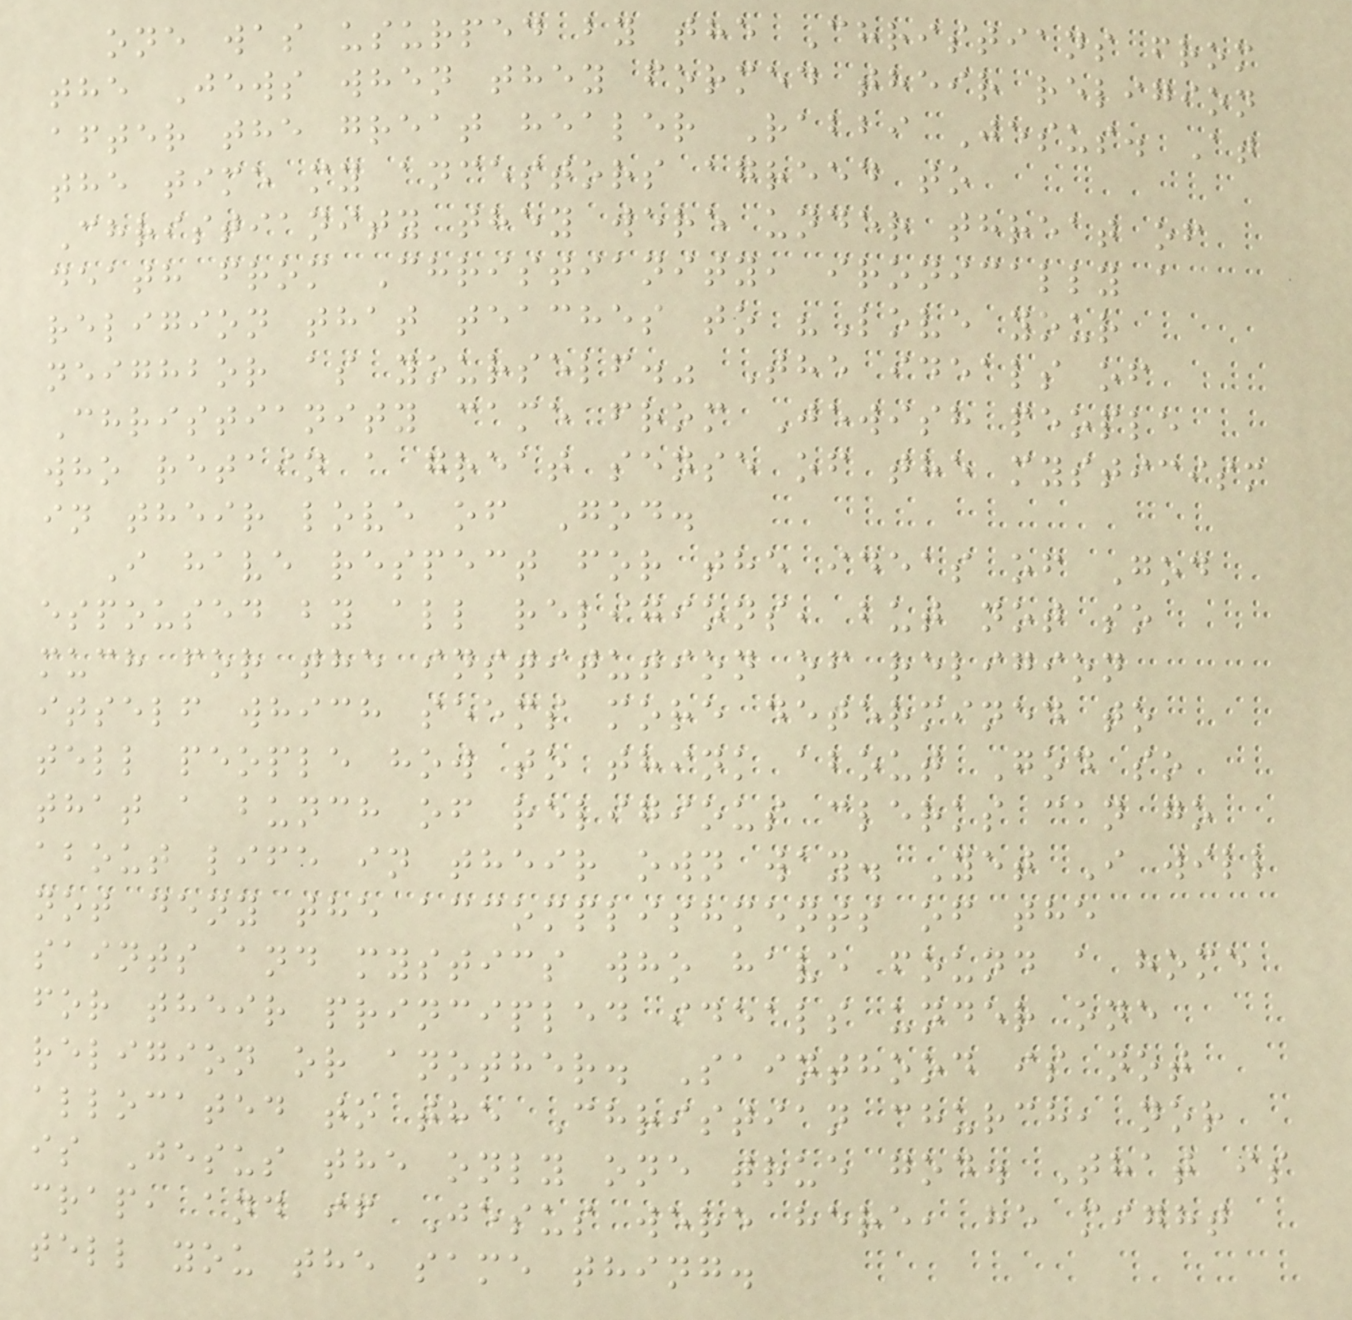one was usurped by the Christians from
the Jews when they formed their religion
after the great healer Rabbi Jesus. At
the time my ancestors agreed to
Christianity they were under threat of
death from Christianity, ironically a
religion that teaches to "Love your
neighbor as yourself." The ideals of
Christianity came from Jewish people
who retain a great sense of the mysticism
in their love of God.
I have respect for the ideas of God
espoused by all religions, but not so
much for the institution of religion
itself which seems more determined to
tell people how to think about God so
that a bunch of religious clerks can go
about life in their own way. Yet I will
not deny the accomplishments of the
saints and mystics who have found a home
for their principled ideals under one
religion or another. Sainthood is not
allocated to the Christian church, nor
is Jesus the only one true god. That is
crap, and if Jesus were here, he might
tell you the same thing.
